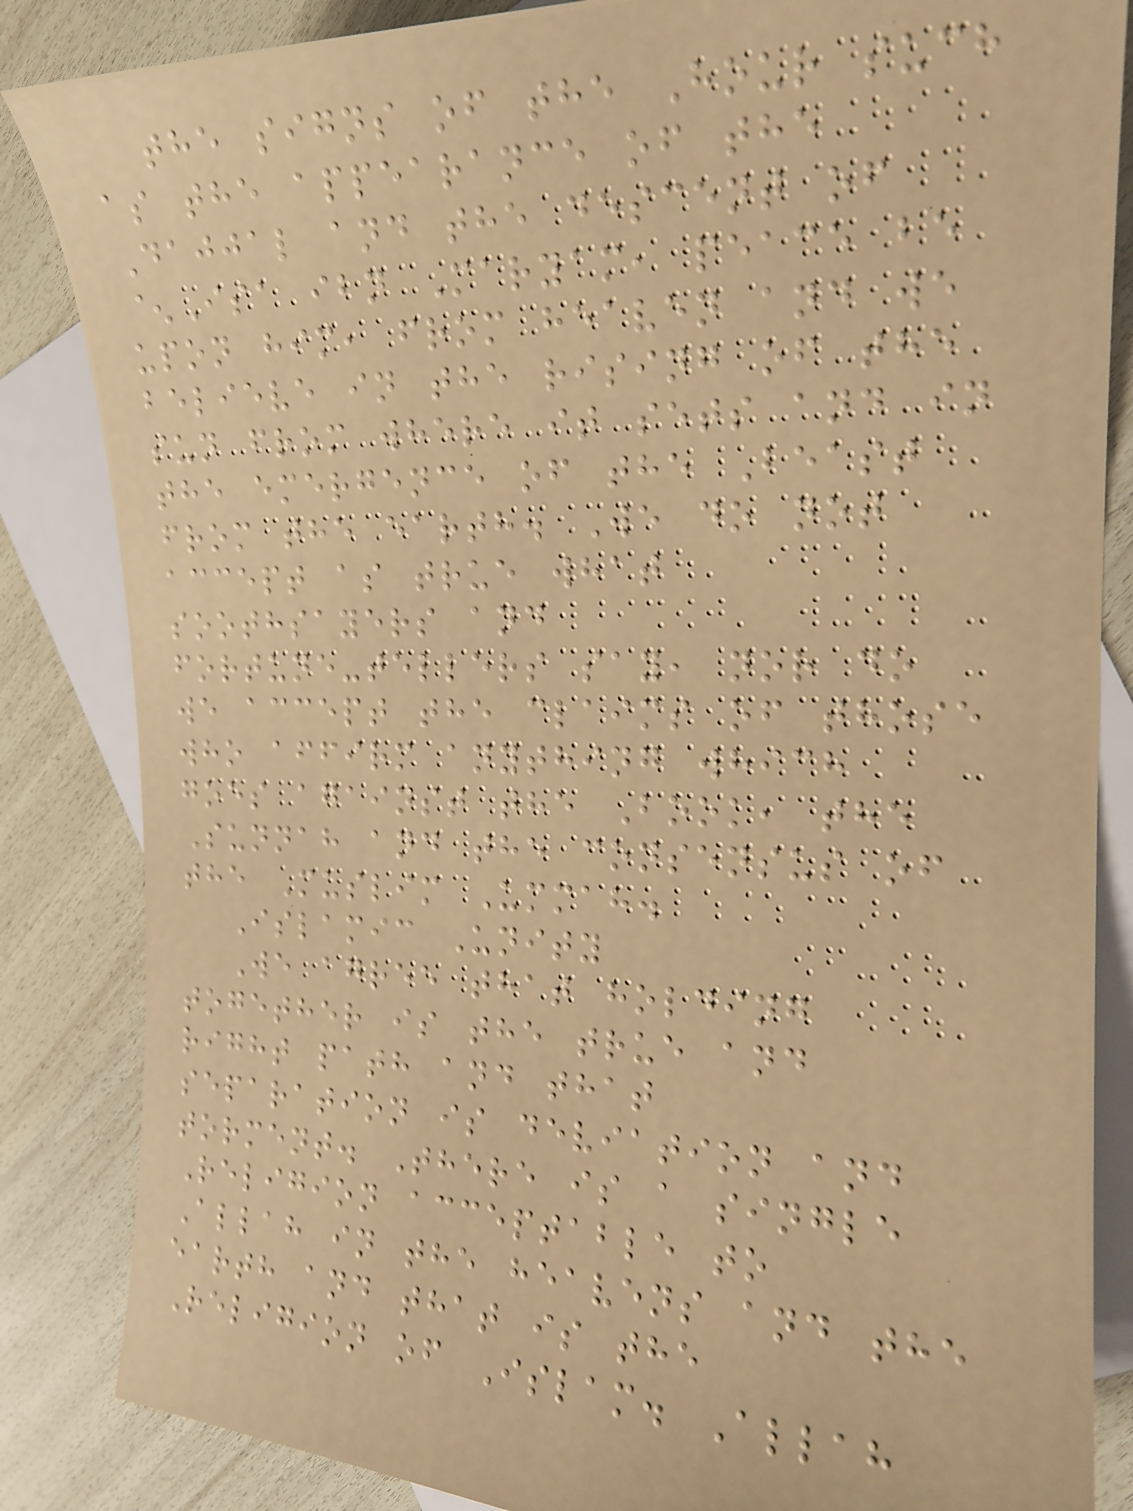the signs of the Hour such
as the appearance of the
Dajjal and the descent of
^Isa ibn Maryam, peace be
upon him, from heaven and we
believe in the rising of the
sun from where it sets and in
the emergence of the Beast
from the earth. We do not
accept as true what
soothsayers and
fortune-tellers say, nor do
we accept the claims of those
who affirm anything which
goes against the Book, the
Sunnah and the consensus of
the Muslim Ummah.
Islamic Unity
We agree that holding
together is the true and
right path and that
separation is deviation and
torment. There is a single
Religion acceptable to
Allah in the heavens and the
earth and that is the
Religion of Islam. Allah
